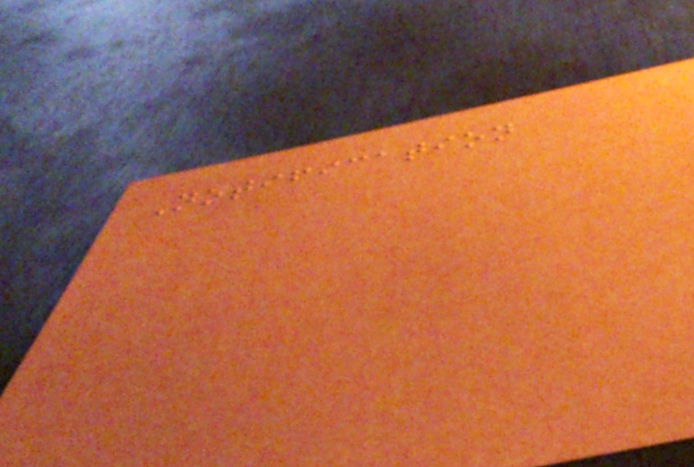Notification
